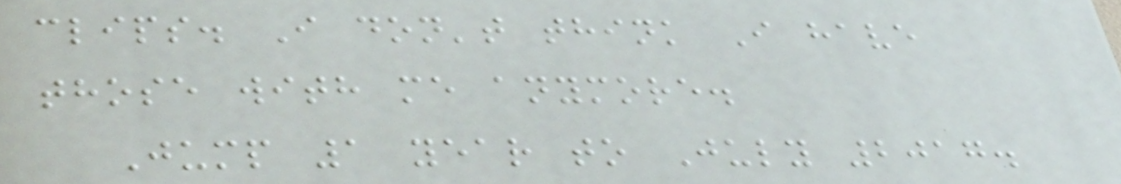clips. I don't think I have
those with me anymore.
Jump 1 year to July 2017.
